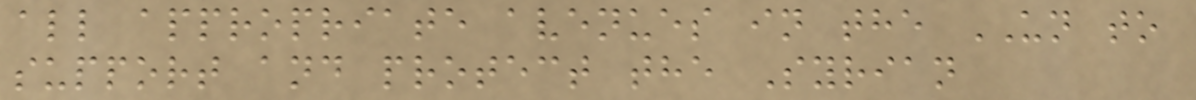all appropriate avenues in the UN to
support and protect the Syrian
